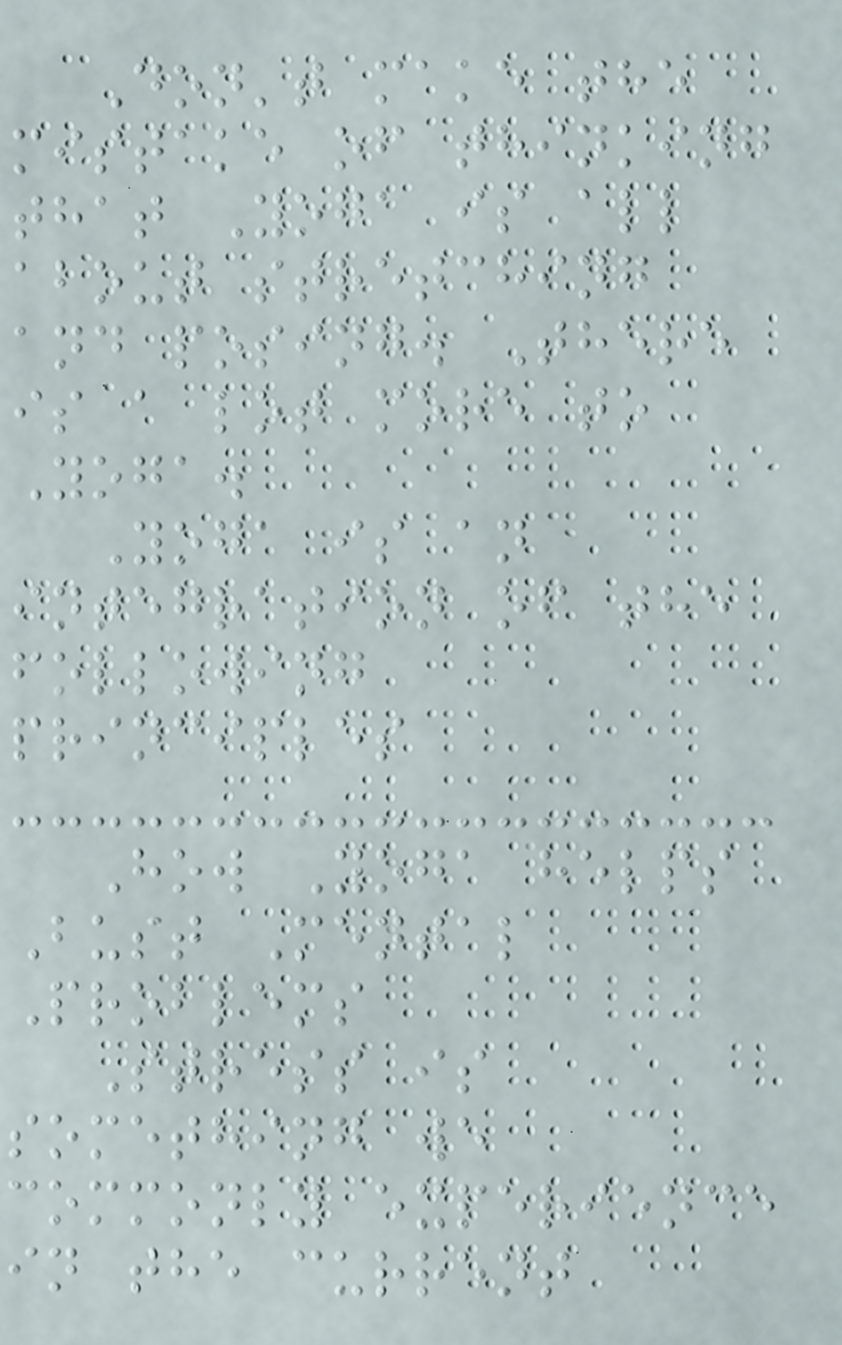Don't make the
mistake of thinking
that Yoga is all
about stretching
and posing. There
is a lot more to
Yoga.
Yoga is an
integration of the
following
principles
How Yoga helps
Bust Mental
Problems
Stress is
something we
commonly experience
in the current
